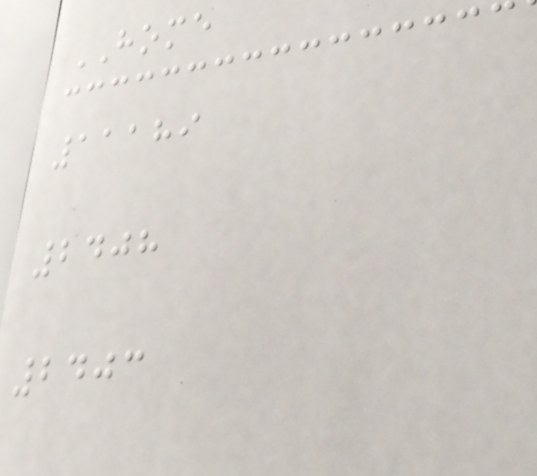HOME
11189
2408
2403
